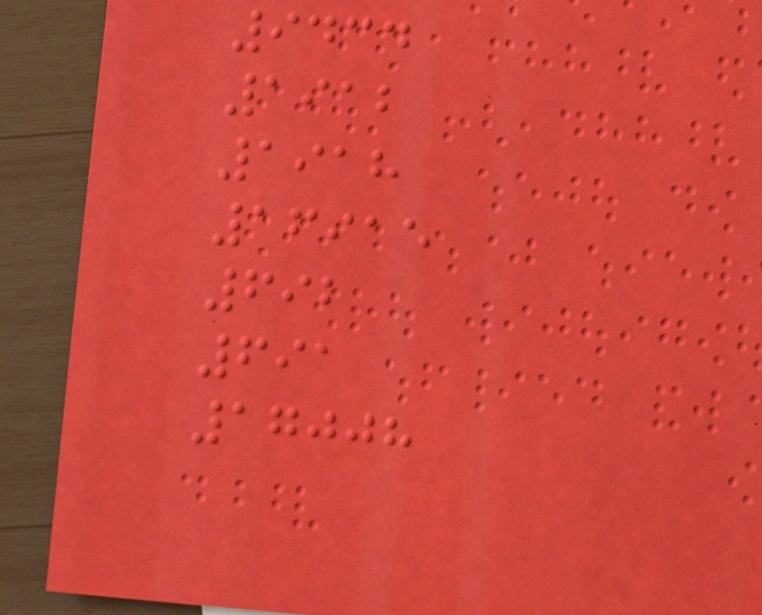9434
1912
1918
16915
692
691
17008
